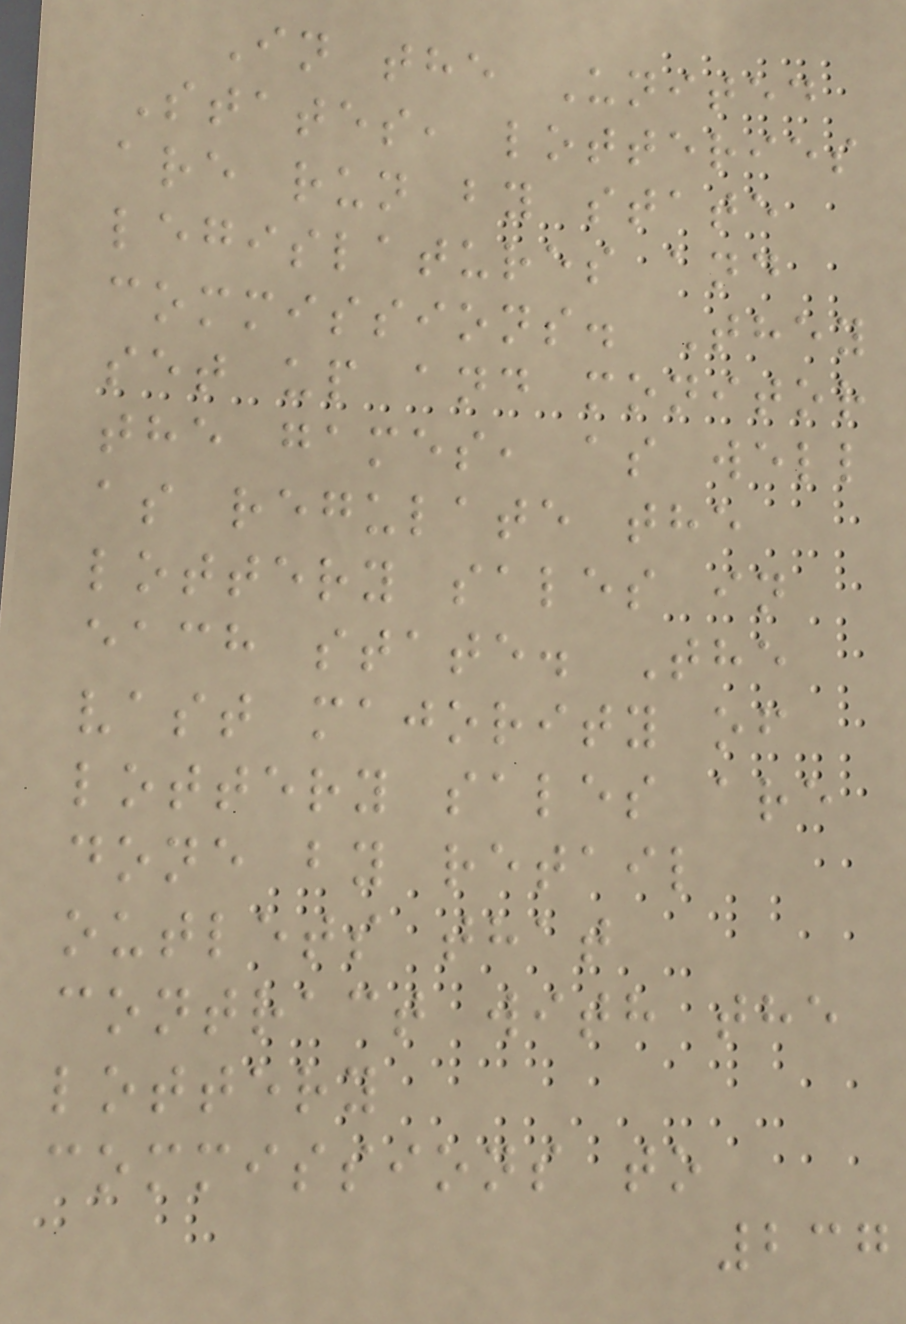In the United
States, lotteries
are run by state
legislatures and
commissions. They
set up and monitor
the games, as well
as regulate the
lottery sales in
each state. The
vast majority of
lottery sales are
done by retail
outlets that
contract with the
lottery
commissions to
237
